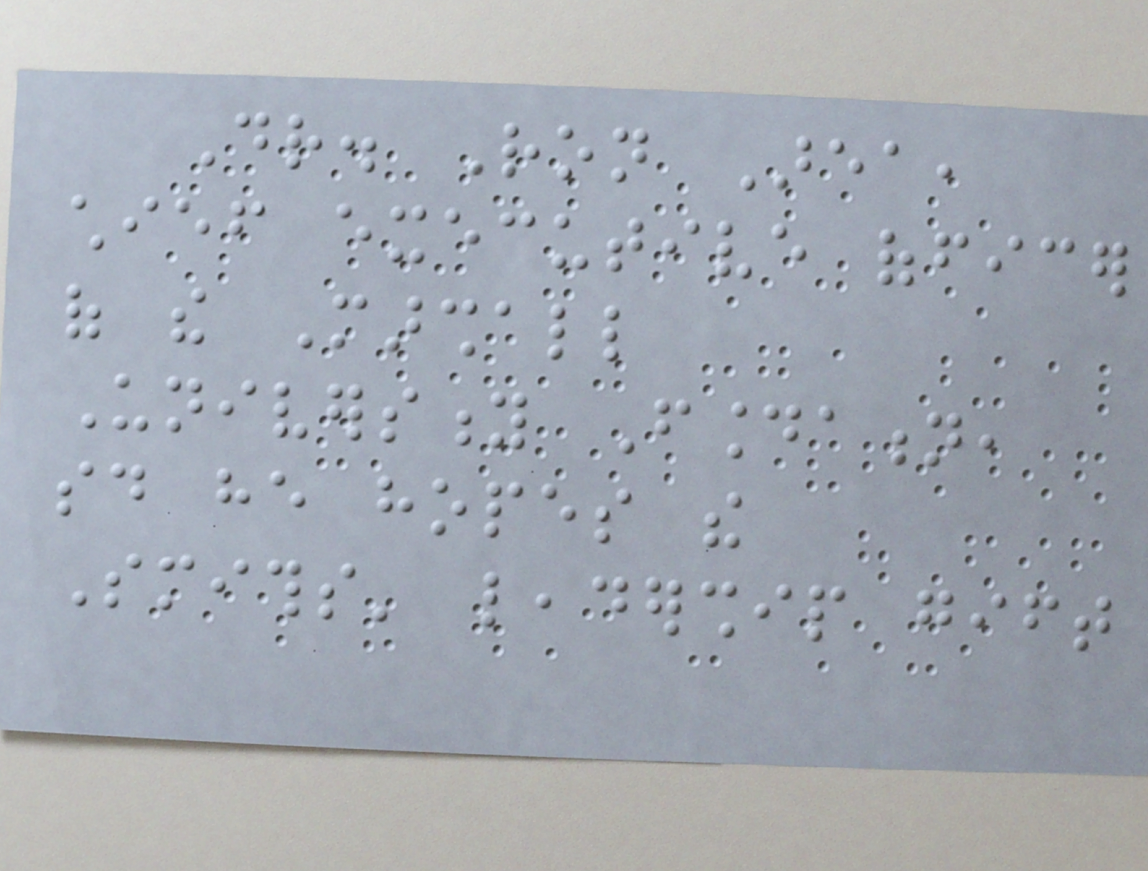Dr. Ron Area,
chief executive officer
of the Marshall
University Foundation,
said he hopes the
Smiths' leadership gift
